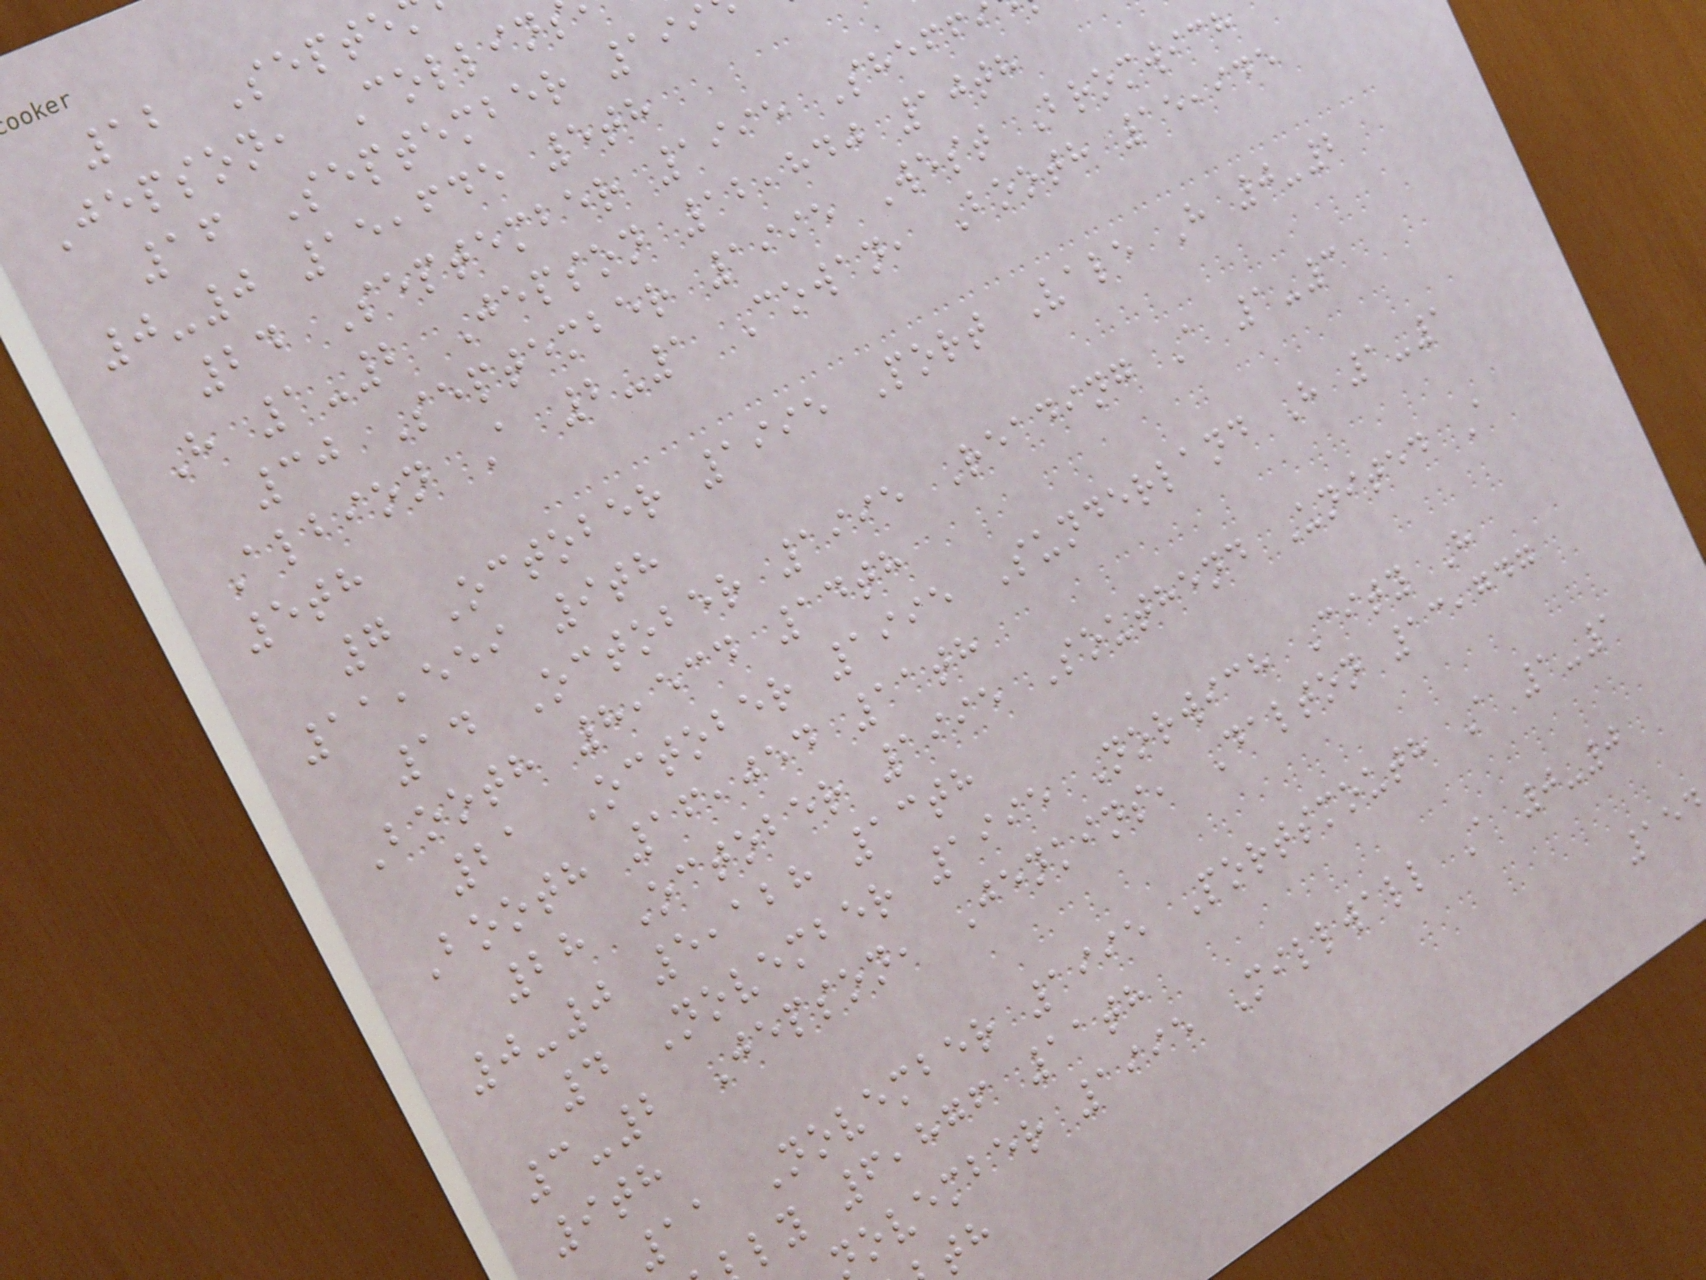12 Septe
Jepson, Collin
16 September 199
0-0 15,645 5th
24 September 1995 Sheffi
H 1-2 Jepson 12,840 10th
30 September 1995 West Bromwich
Albion A 2-1 Cowan, Booth 15,945
5th
7 October 1995 Port Vale H 0-2
11,559 9th
14 October 1995 Reading A 1-3
Booth 8,534 14th
21 October 1995 Sunderland H 1-1
Booth 16,054 11th
28 October 1995 Southend United A
0-0 5,128 13th
4 November 1995 Norwich City H
3-2 Jepson, Jenkins, Dalton 13,747
9th
11 November 1995 Portsmouth A 1-1
ly 6,876 11th
ovember 1995 Millwall A 0-0
